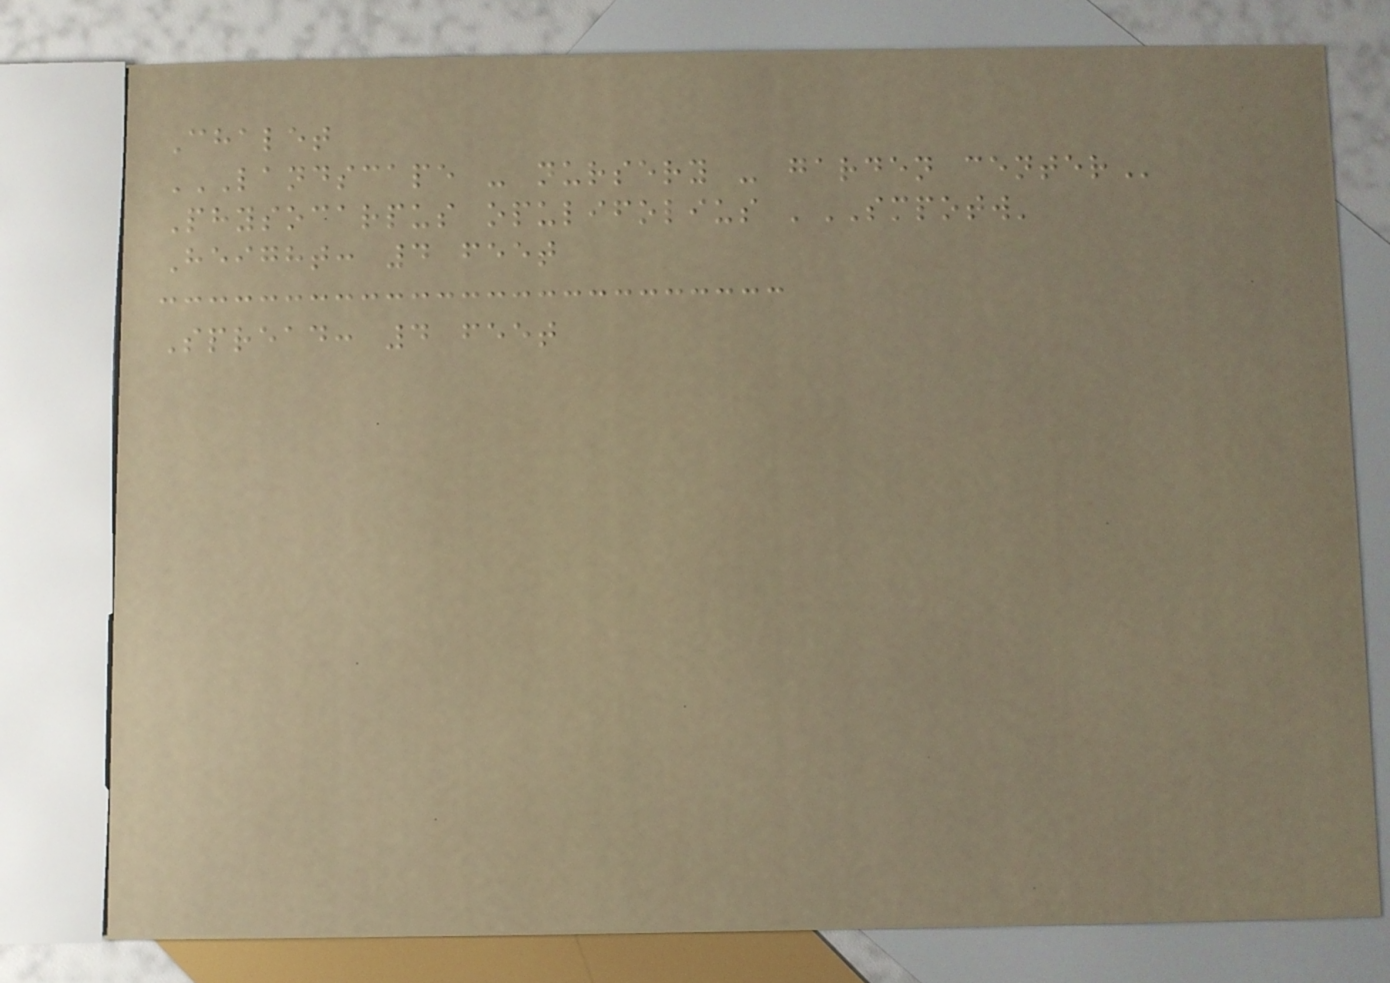Chalet
LANDSCAPE - NURSERY - GARDEN CENTER
Physocarpus opulifolius 'SMPOTW'
Height: 4 feet
Spread: 4 feet
